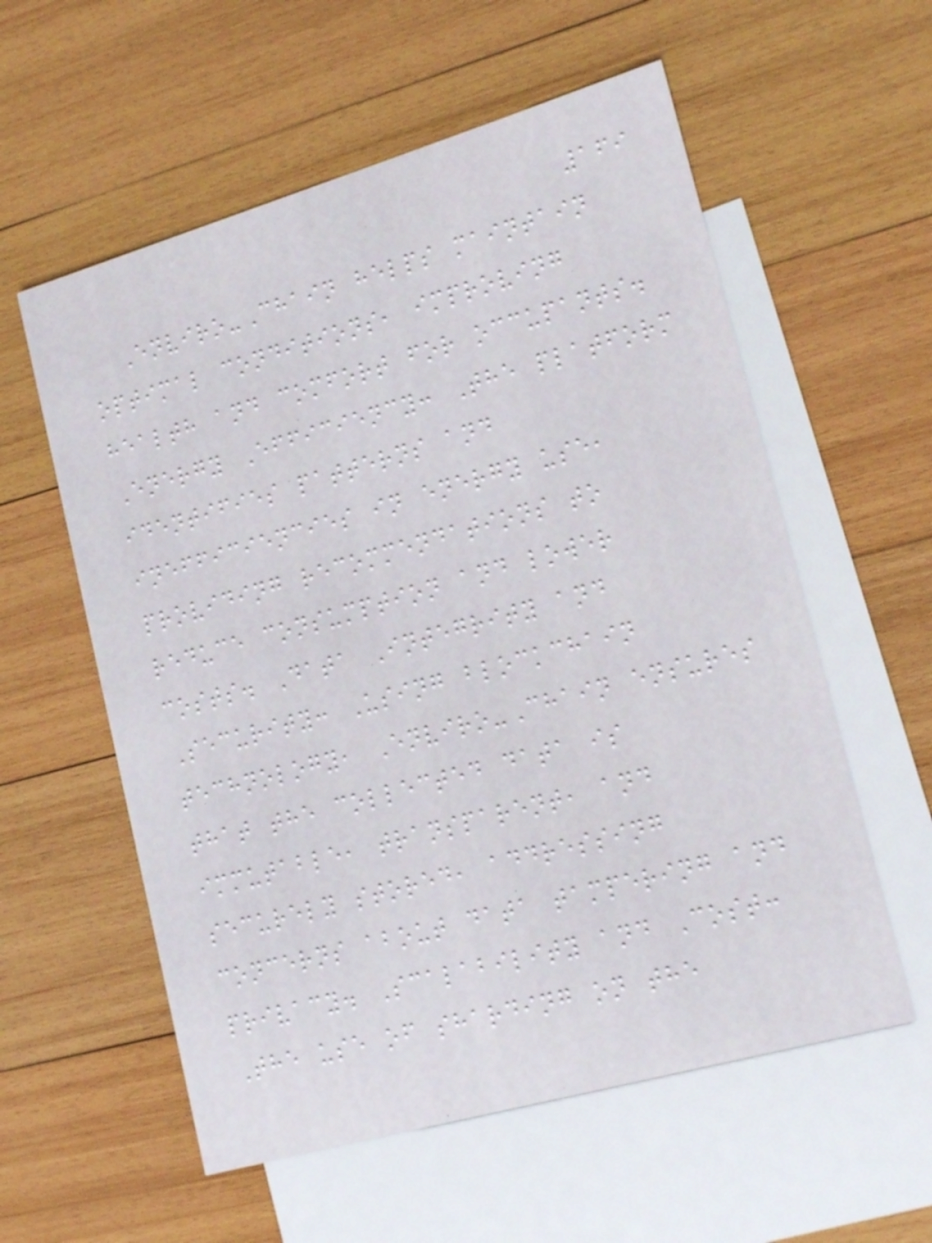169
Enviro-Chain helps maintain
optimal conditions, improving
health and comfort for occupants.
Energy Efficiency: The platform
identifies patterns and
inefficiencies in energy use,
providing recommendations to
reduce consumption and lower
costs. Data Integrity and
Security: Using blockchain
technology, Enviro-Chain ensures
that the collected data is
immutable, transparent, and
securely stored, addressing
concerns about data tampering and
privacy. Scalability and Cost:
The use of sharding on the
